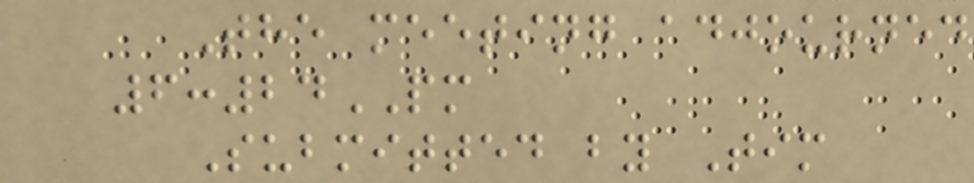The meeting adjourned
6:24PM
Submitted by Tim
